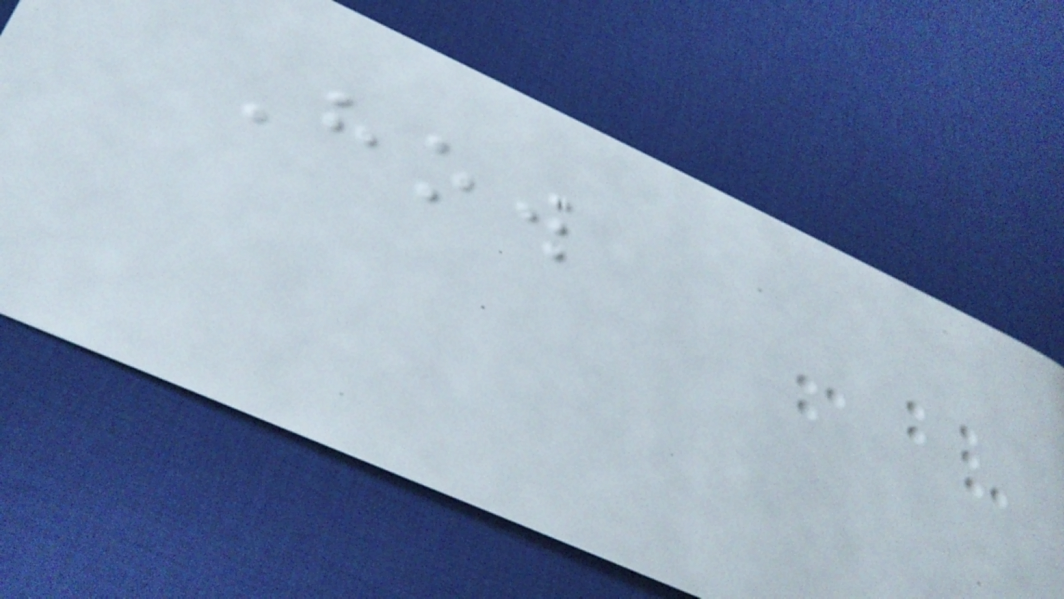How
